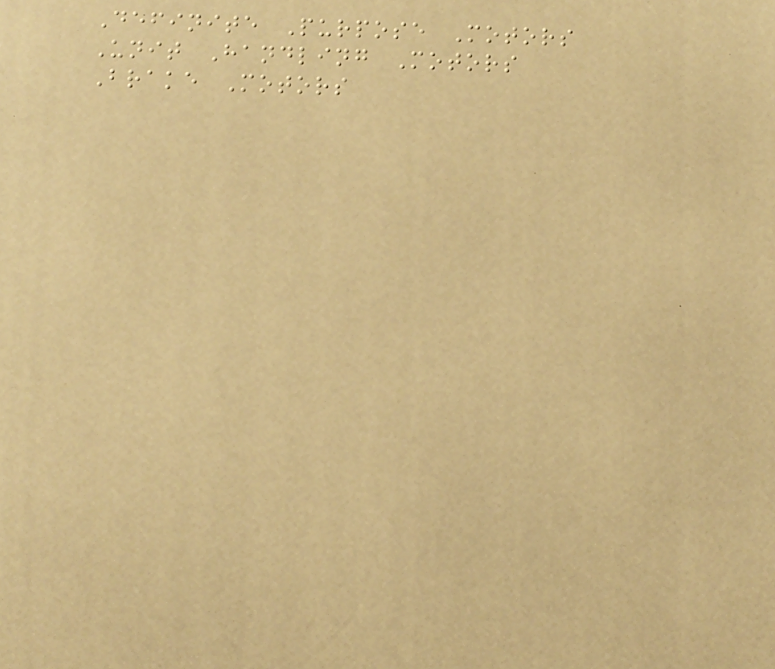Definite Purpose Motors
Unit Handling Motors
Brake Motors
